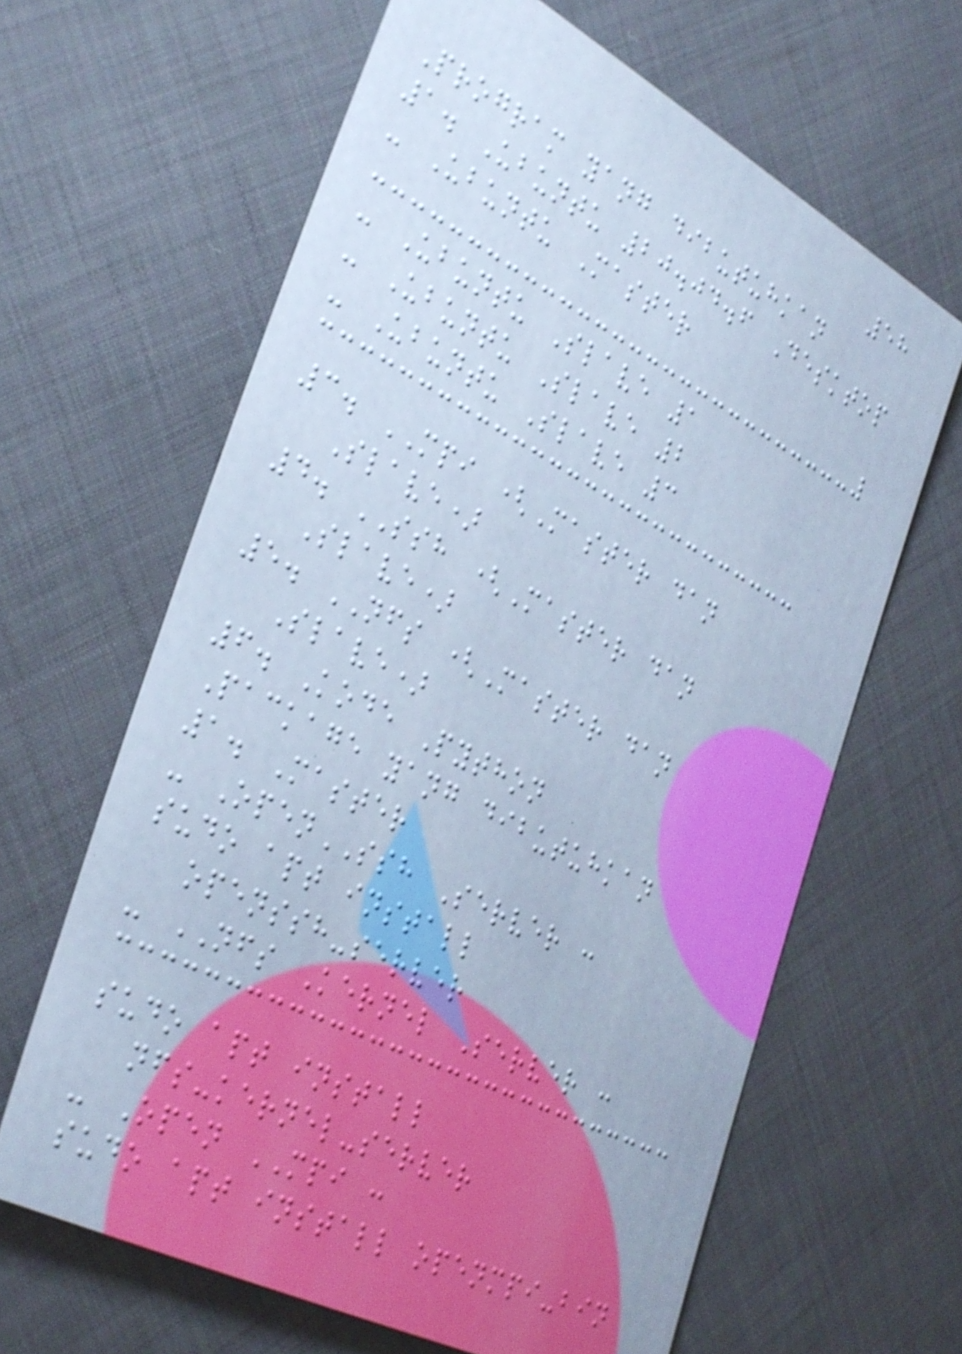58
Program yang dibutuhkan
1. Ubuntu 20.04.6 Desktop
- Ubuntu Master
- Ubuntu Slave 1
- Ubuntu Slave 2
- Ubuntu Slave 3
3. MPI (Master dan
Slave)
4. SSH (Master dan
Slave)
5. NFS (Master dan
Slave)
6. Kode Python
Package yang dibutuhkan
1. Master
- OpenSSH Server :
sudo apt install
openssh-server
- NFS Kernel Server :
sudo apt install
nfs-kernel-server
- Open MPI :
sudo apt install openmpi-bin
